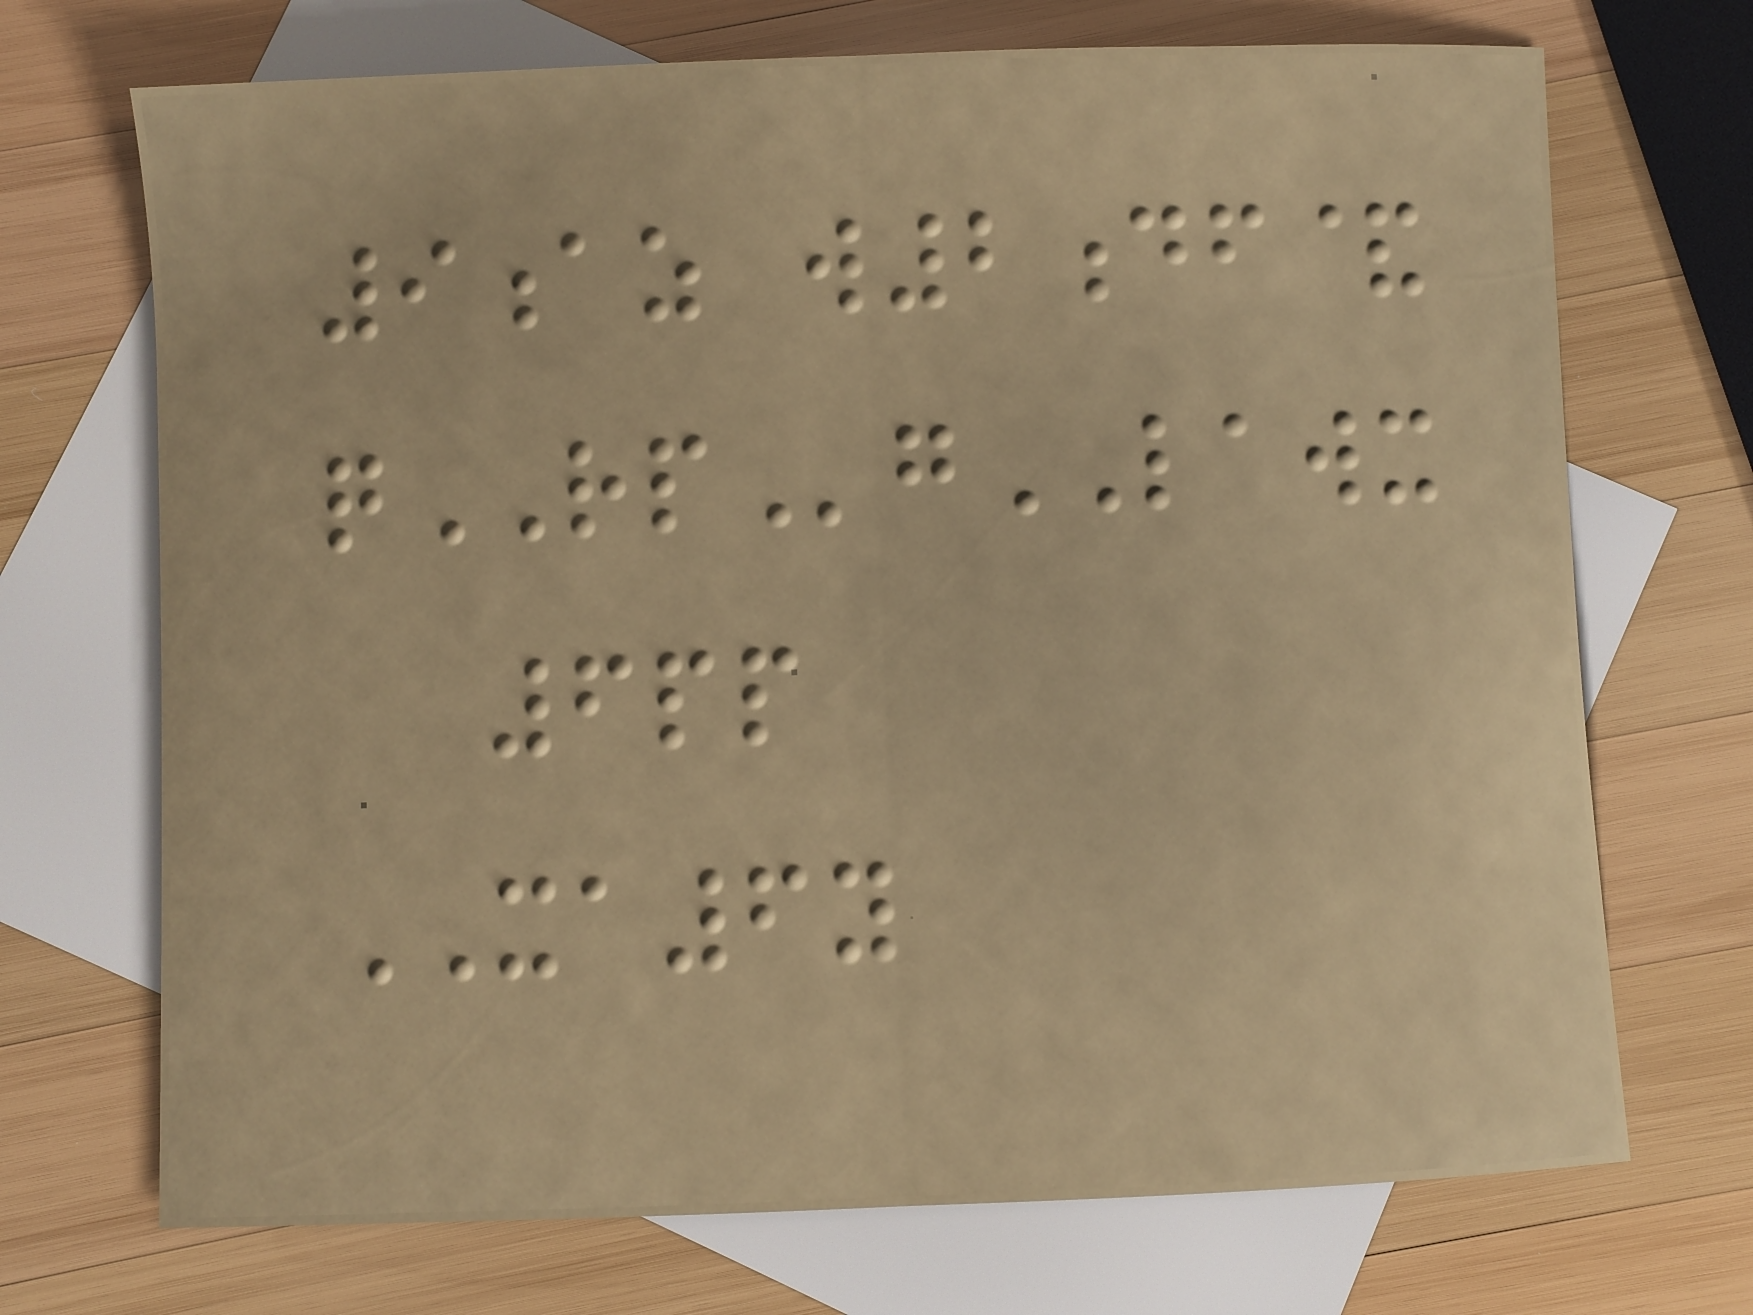9az w2df&
qRPgLAWX
6pp
XA6y
